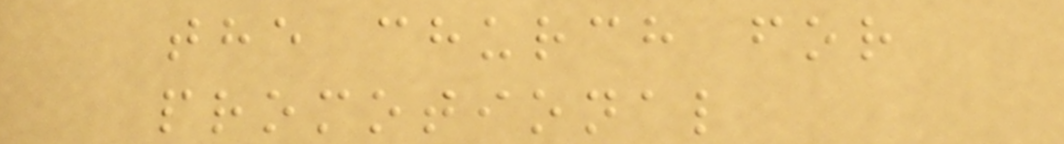the church for
promotional
